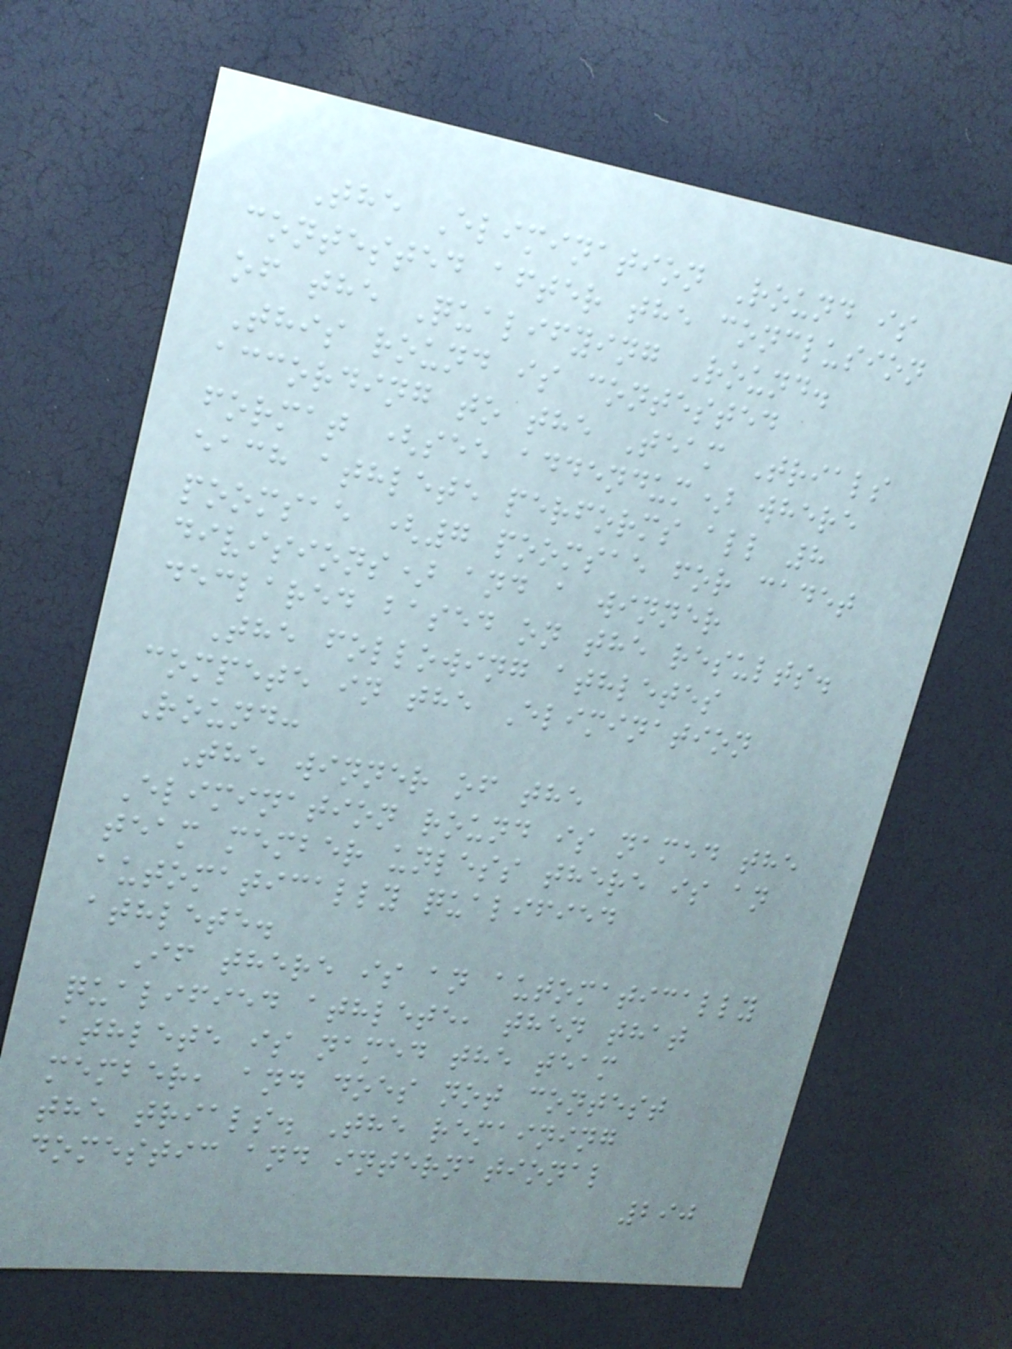The Elimination Round is
contested after the conclusion
of the Qualifying Round.
This round is contested
according to the Team Trials
format (see addendum) where
each athlete performs all 8
poomsae (7 poomsae for cadet
divisions) and a winner
declared based on the results.
The following athletes
compete in the Elimination
Round:
The winner of the
Elimination round is named the
team member unless there is an
automatically qualified
athlete.
If there is an automatically
qualified athlete, then that
athlete is named the team
member, and does not contest
the trials. The remaining
domestic and international
290
